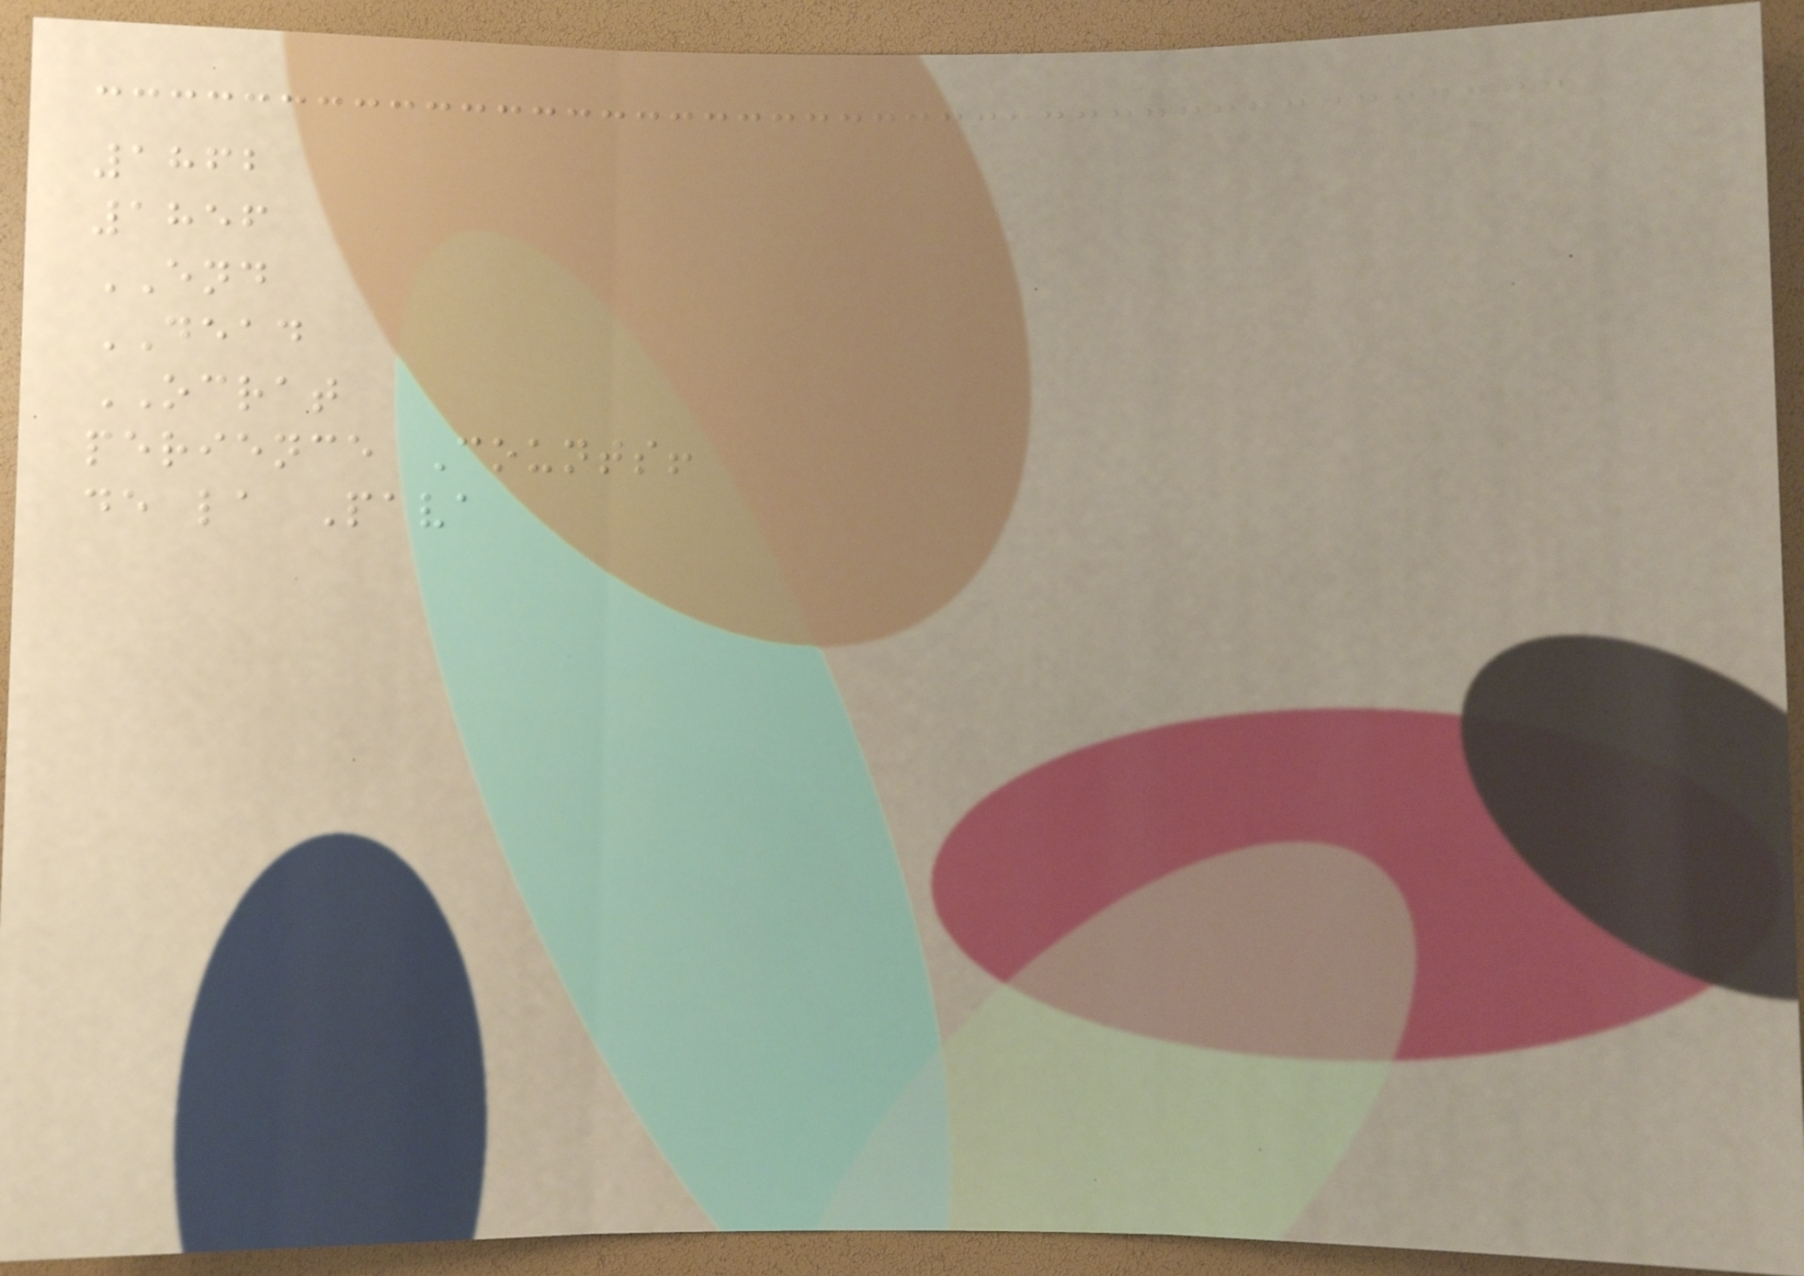1862
1856
END
DEAD
OCRAT
perience Counts!
de la Pava
